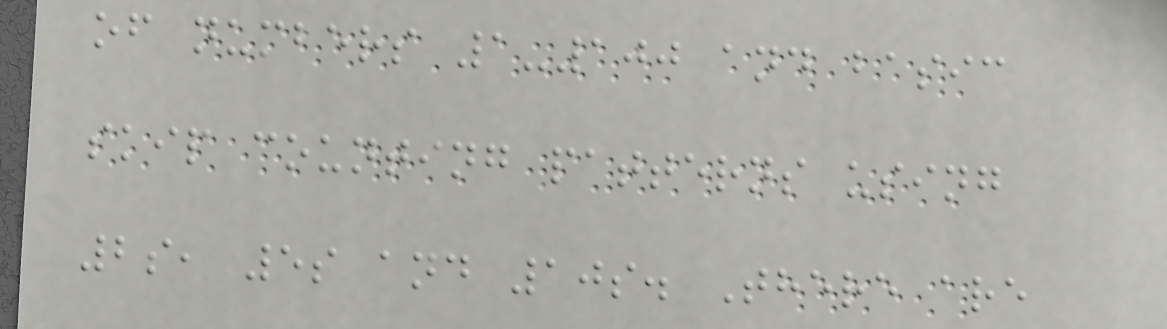of numbers 1-100 and basic
skip counting patterns using
2s, 5s and 10s. There are
